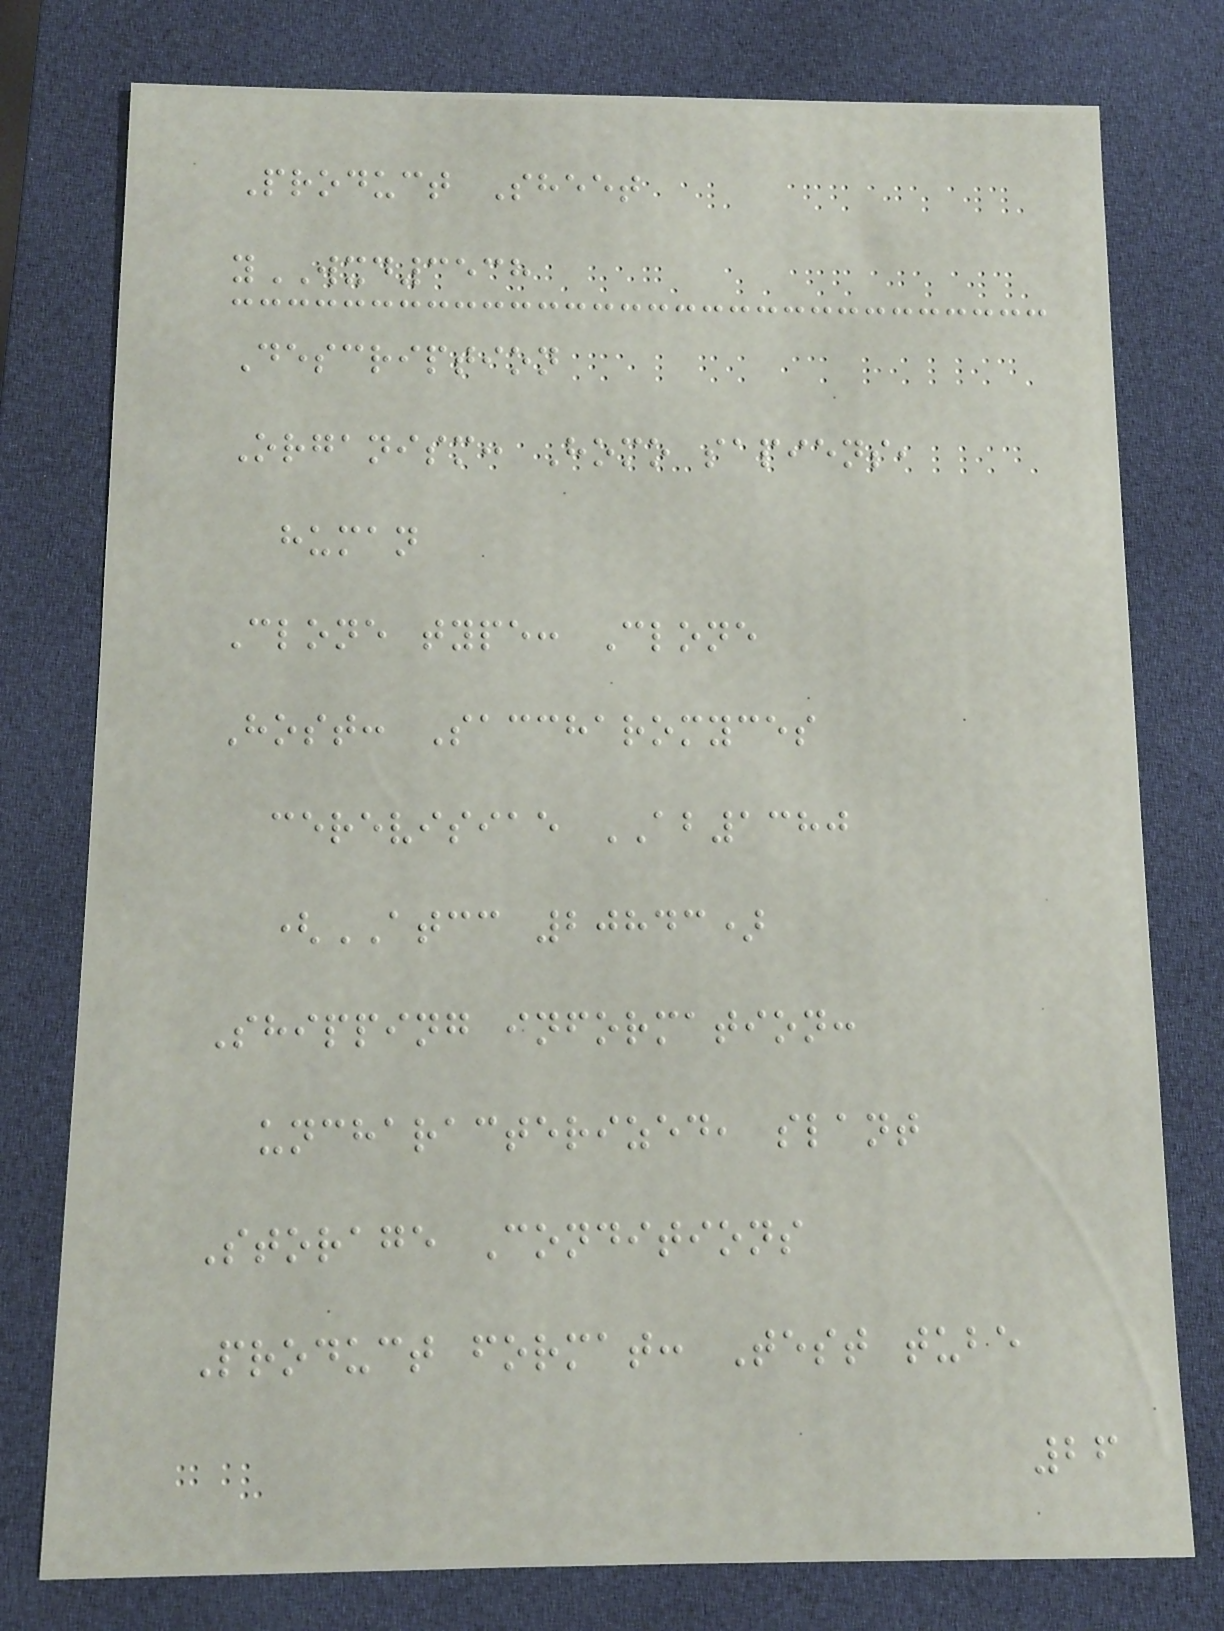Product Sheet
yWXD3538
Description
Organism: Homo sapiens,
human
Clone type: Clone
Host: Saccharomyces
cerevisiae AB1380
(ATCC 20843)
Shipping information:
uncharacterized, slant
Storage Conditions
Product format: Test tube
26
